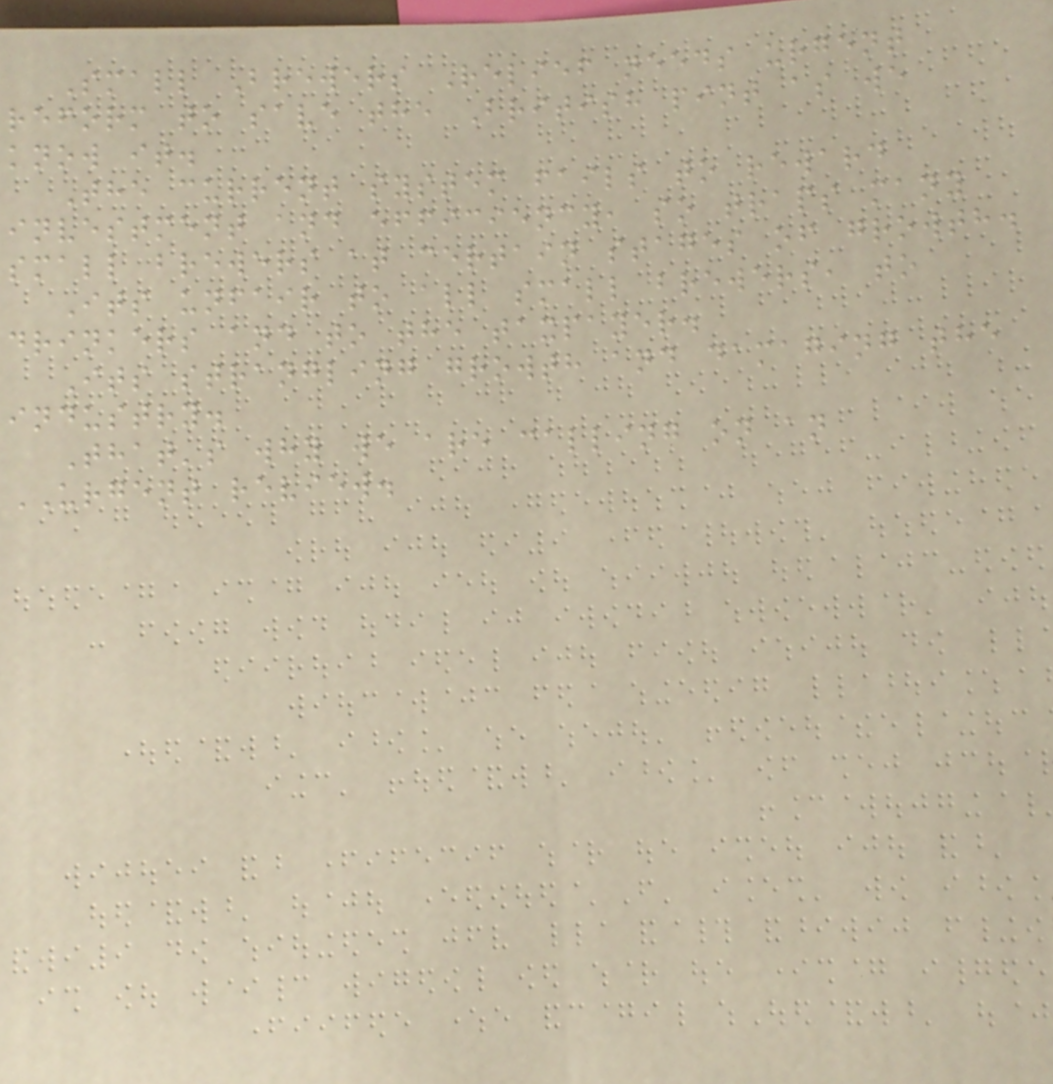Small Brewers Relief needs urgent
reform to save the British pint as we
know it.
The current system fails to reward
investment and efficiency, so traps many
small brewers at certain stages of growth.
Its unfair to all small brewers, to
drinkers and to the taxpayer.
Its strangling growth and damaging the
industry.
That's why we are calling on an
URGENT review.
